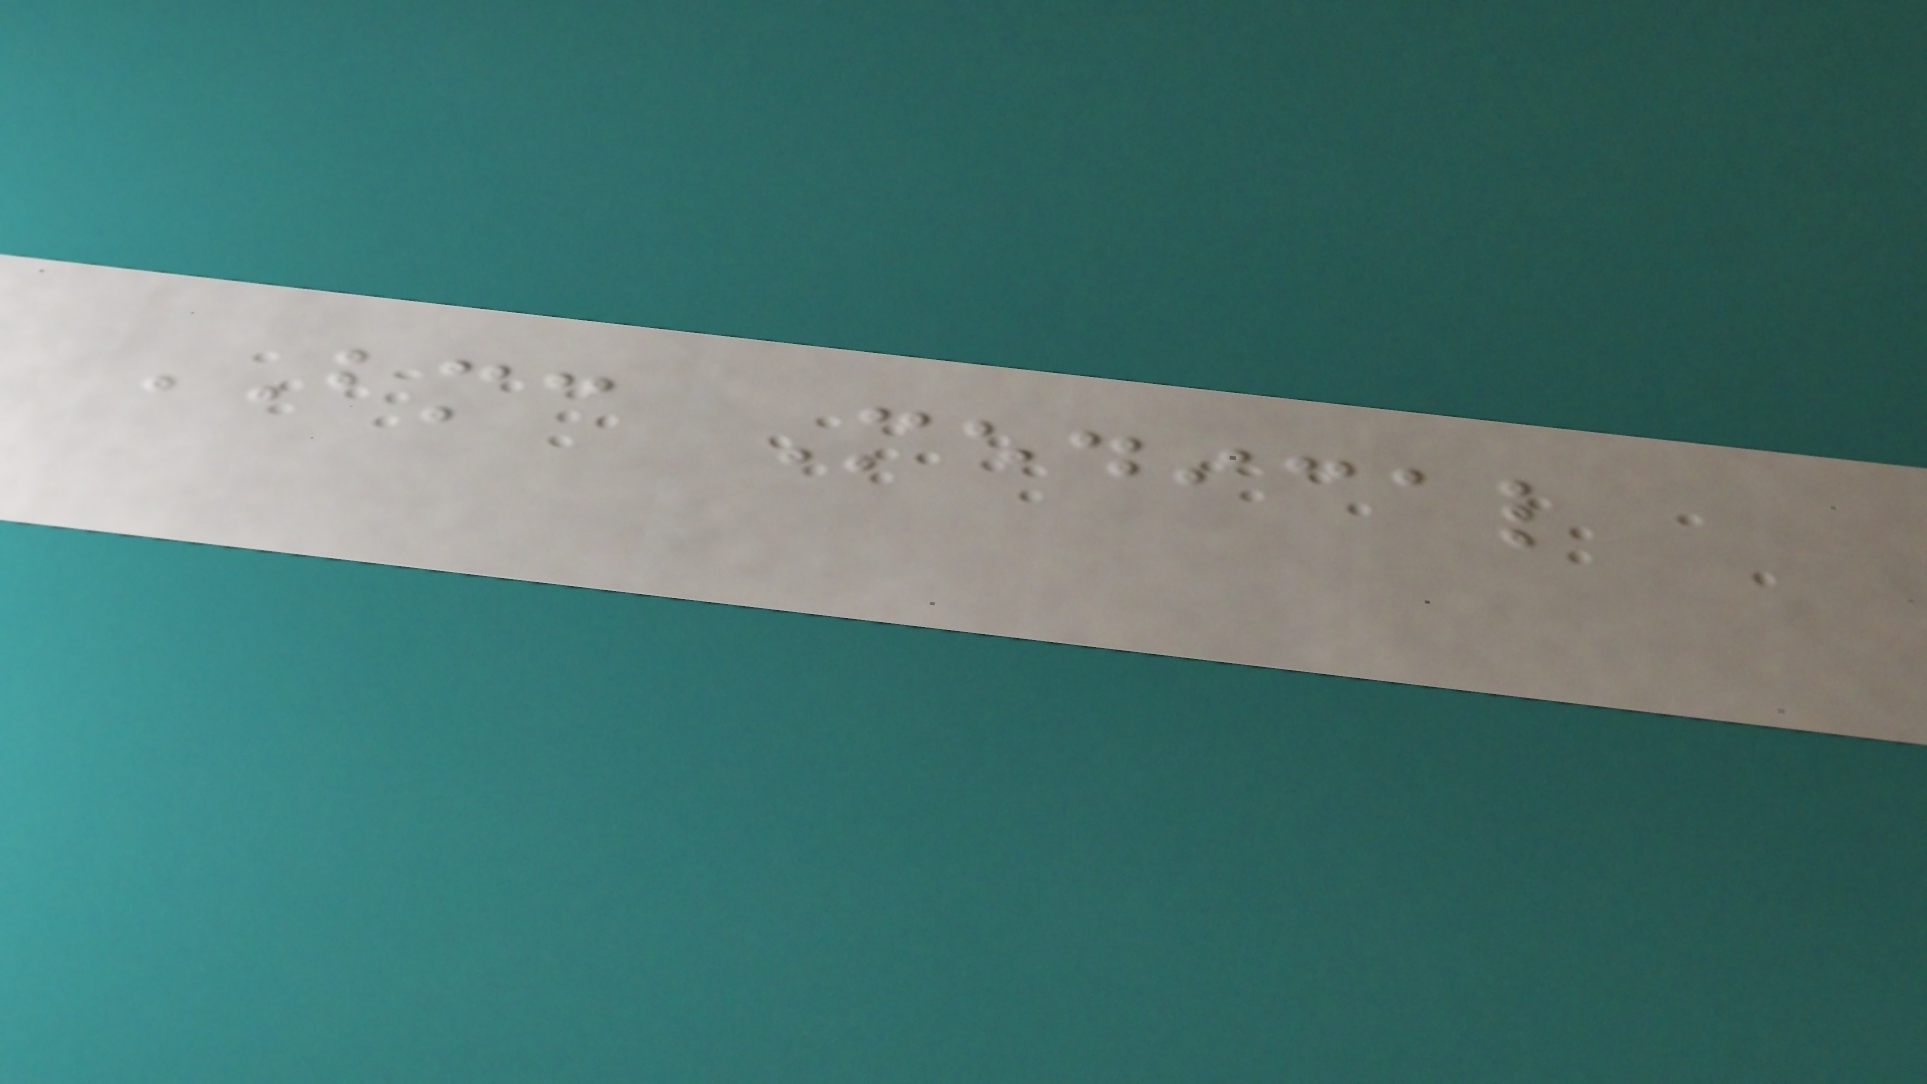BMC Medical
